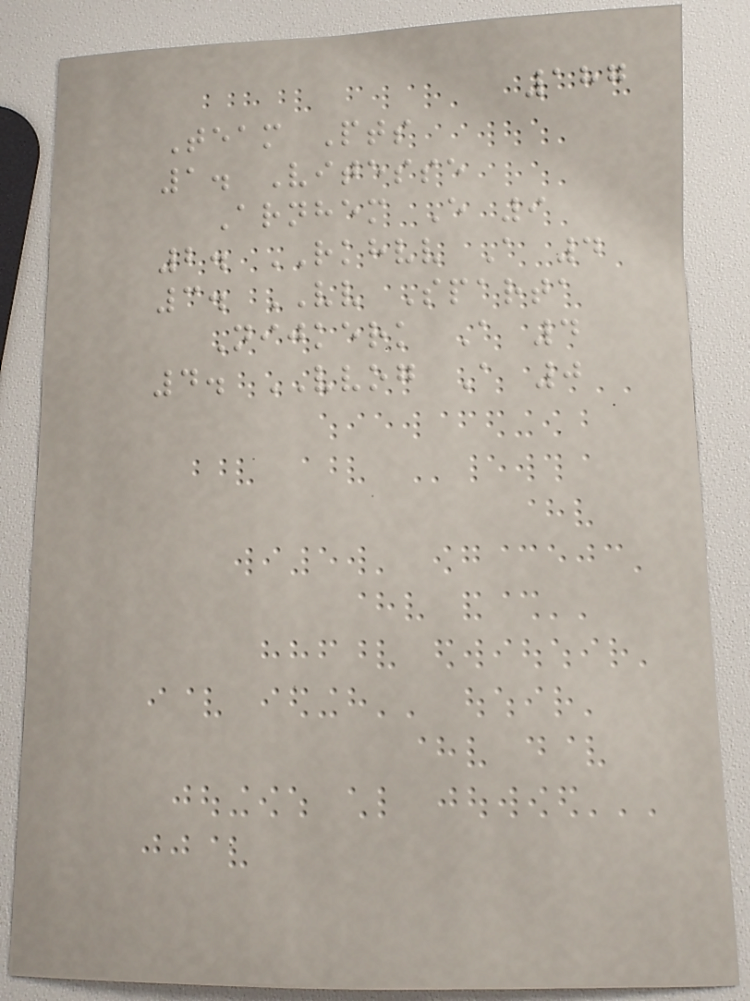187
Team Pts
1. Vitesse
Arnhem E 9
2. RKHVV A 4
3. VV Sparta
Nijkerk A 4
4. VVOG A 0
